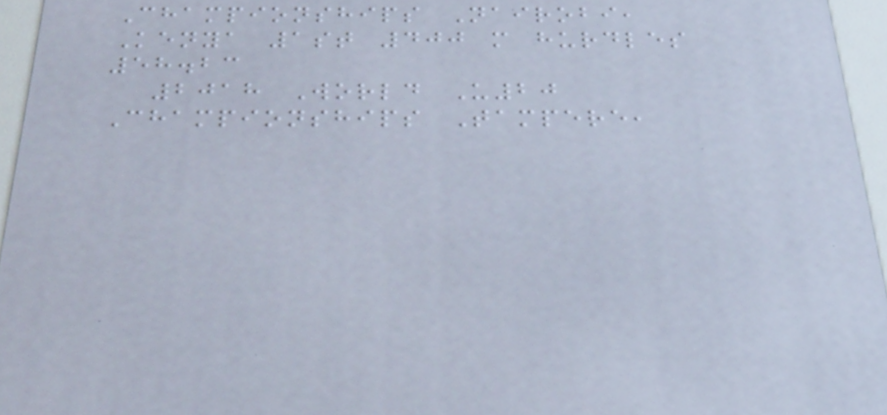Championships Nairobi,
Kenya 1st 400 m hurdles
58.23
2018 World U20
Championships Tampere,
